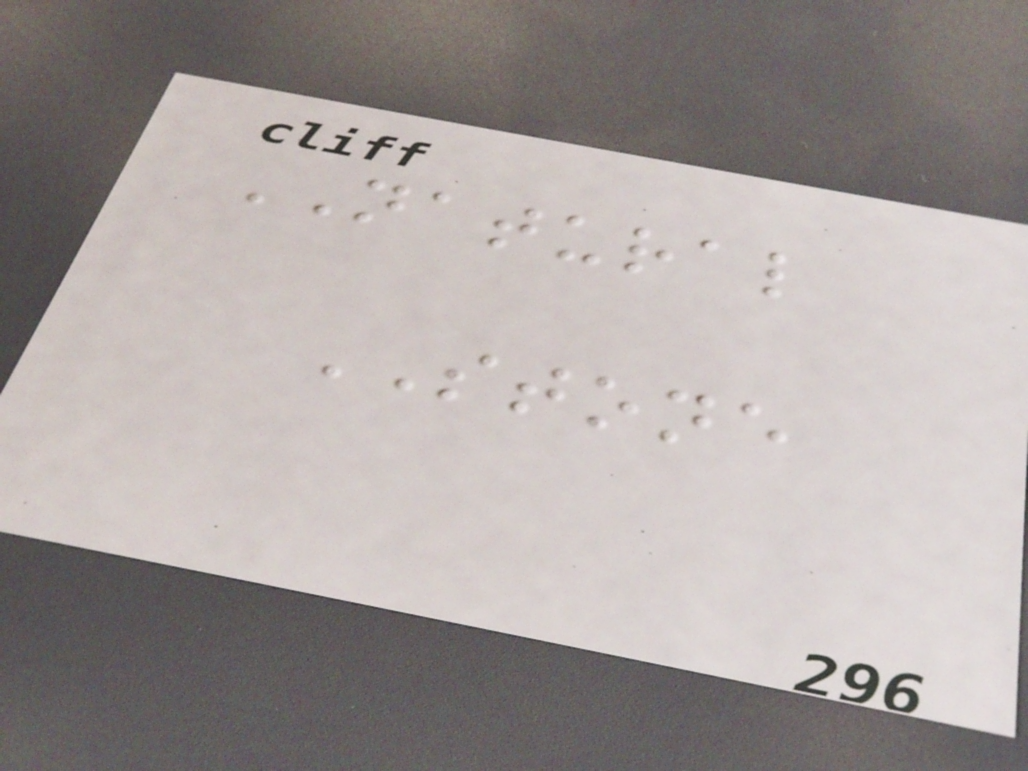NATURAL
STONE
